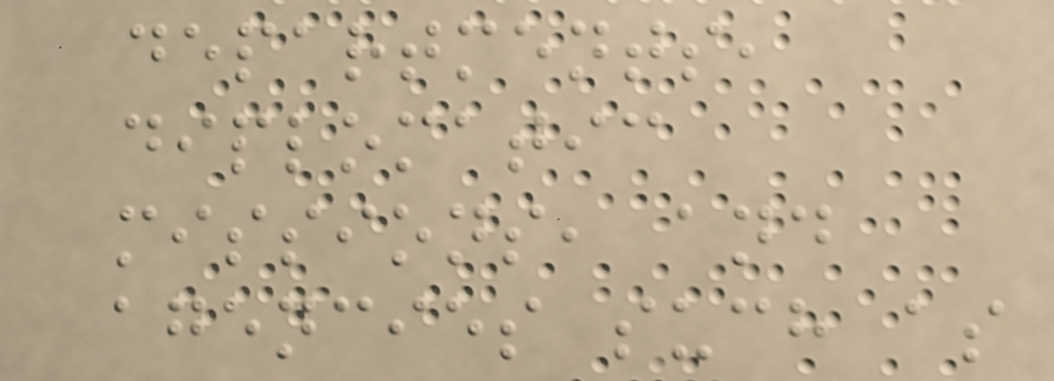departments,
diplomatic
missions, and
agencies such as
